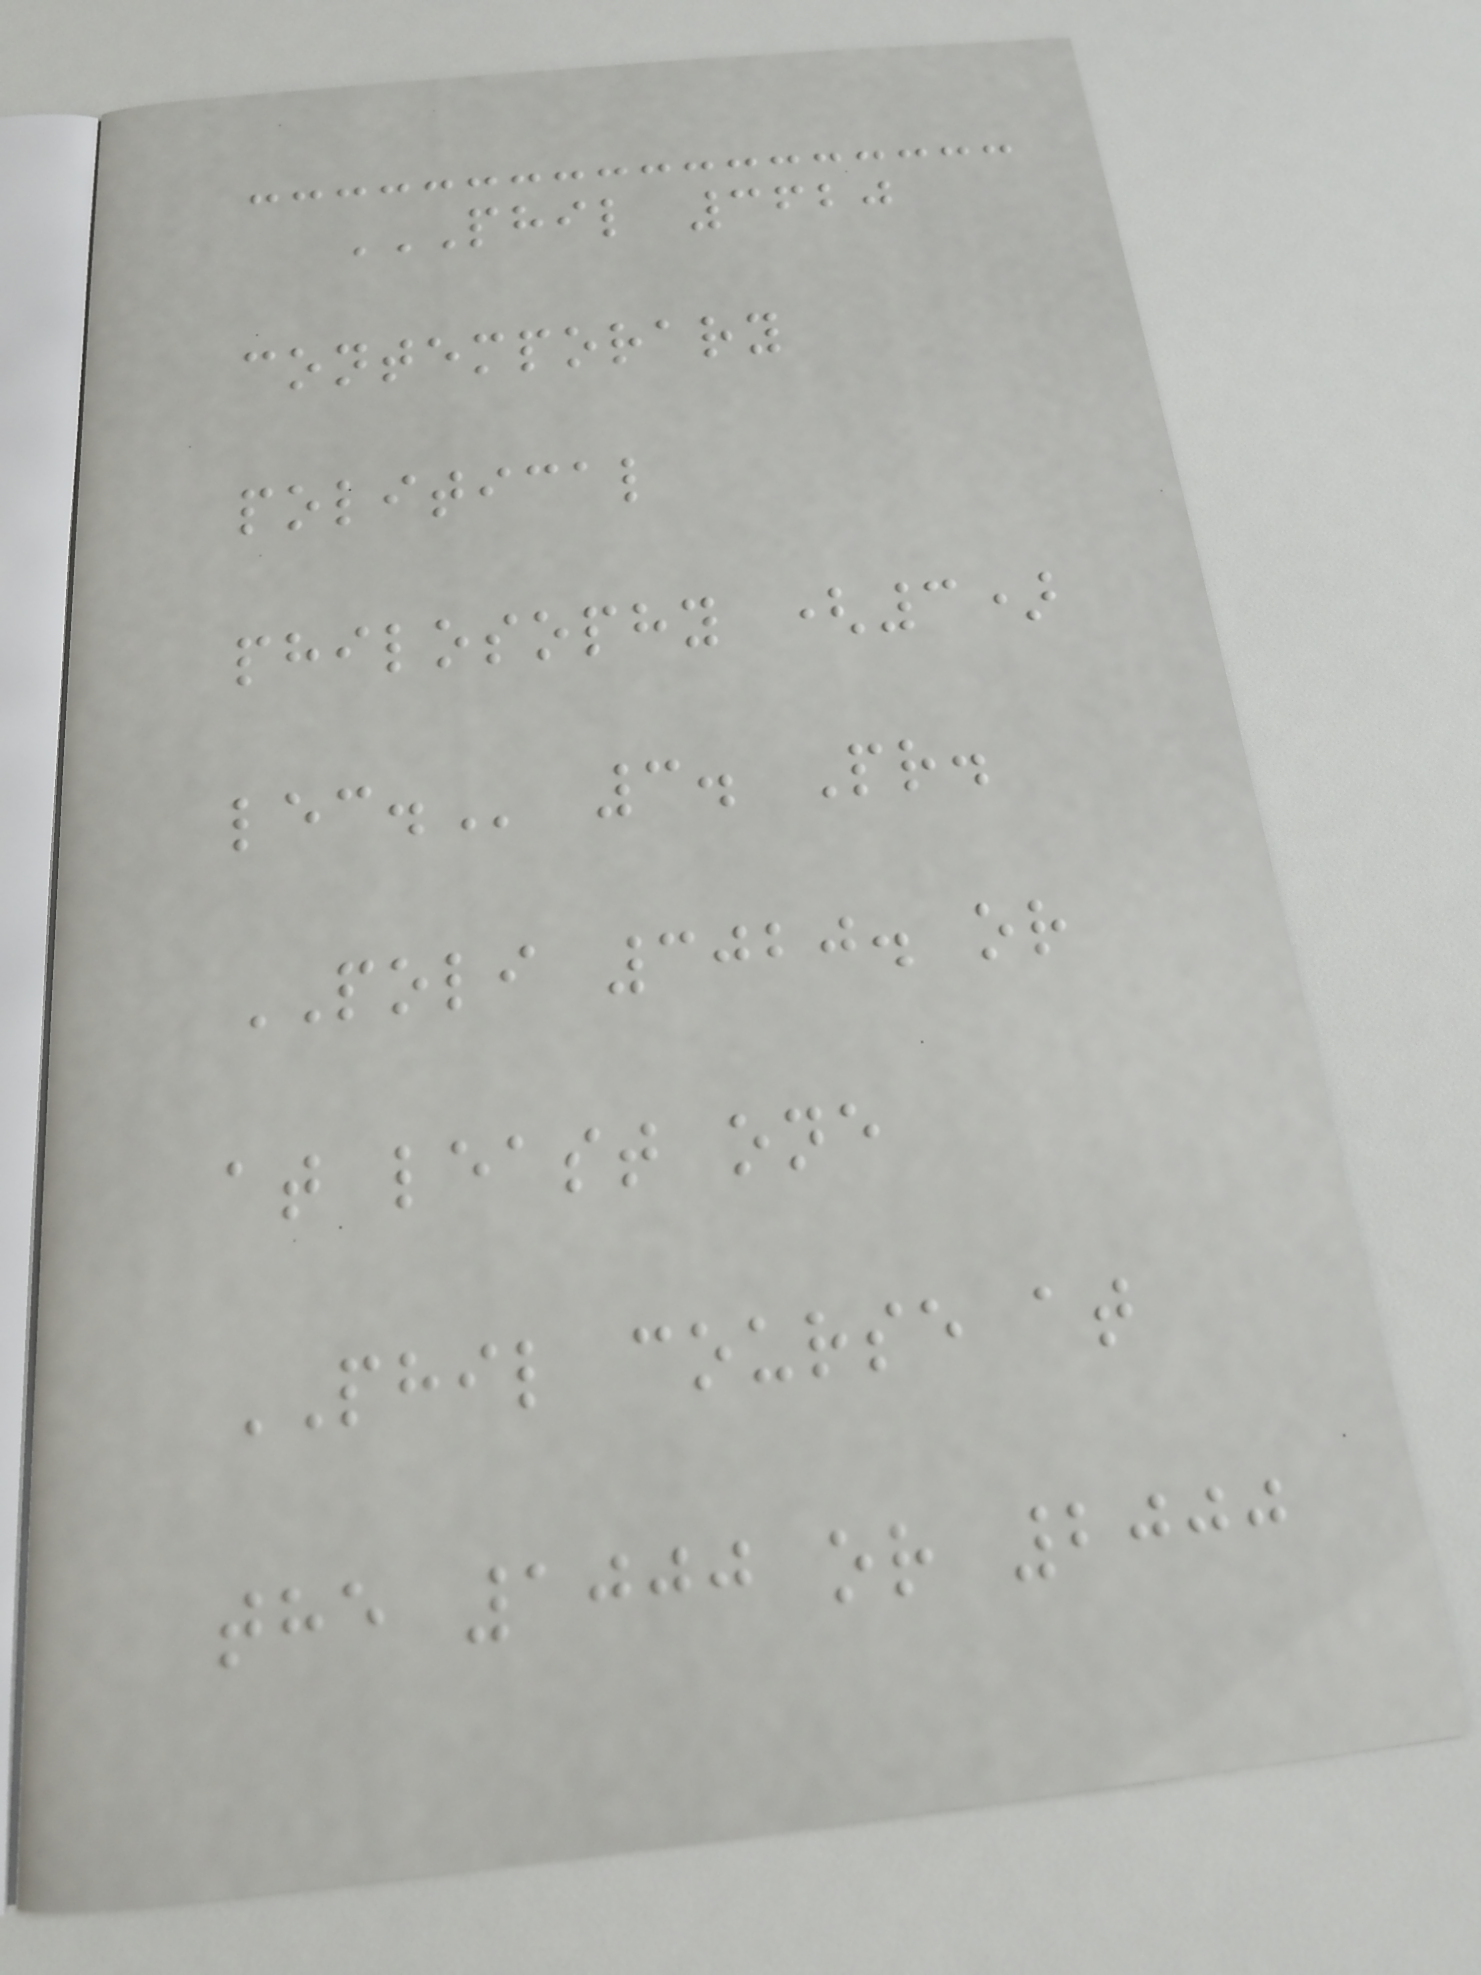PHIL 3620
CONTEMPORARY
POLITICAL
PHILOSOPHY (3)
LEC. 3. Pr.
POLI 3020. or
at least one
PHIL course at
the 1000 or 2000
